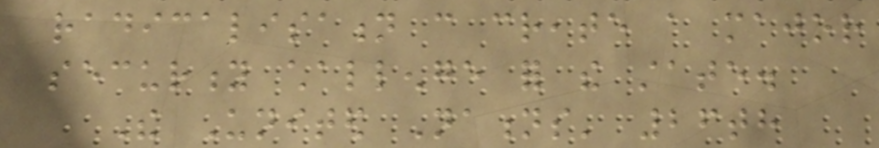radicalisation can create a major
security challenge for the state.
The United Nations' 26th
